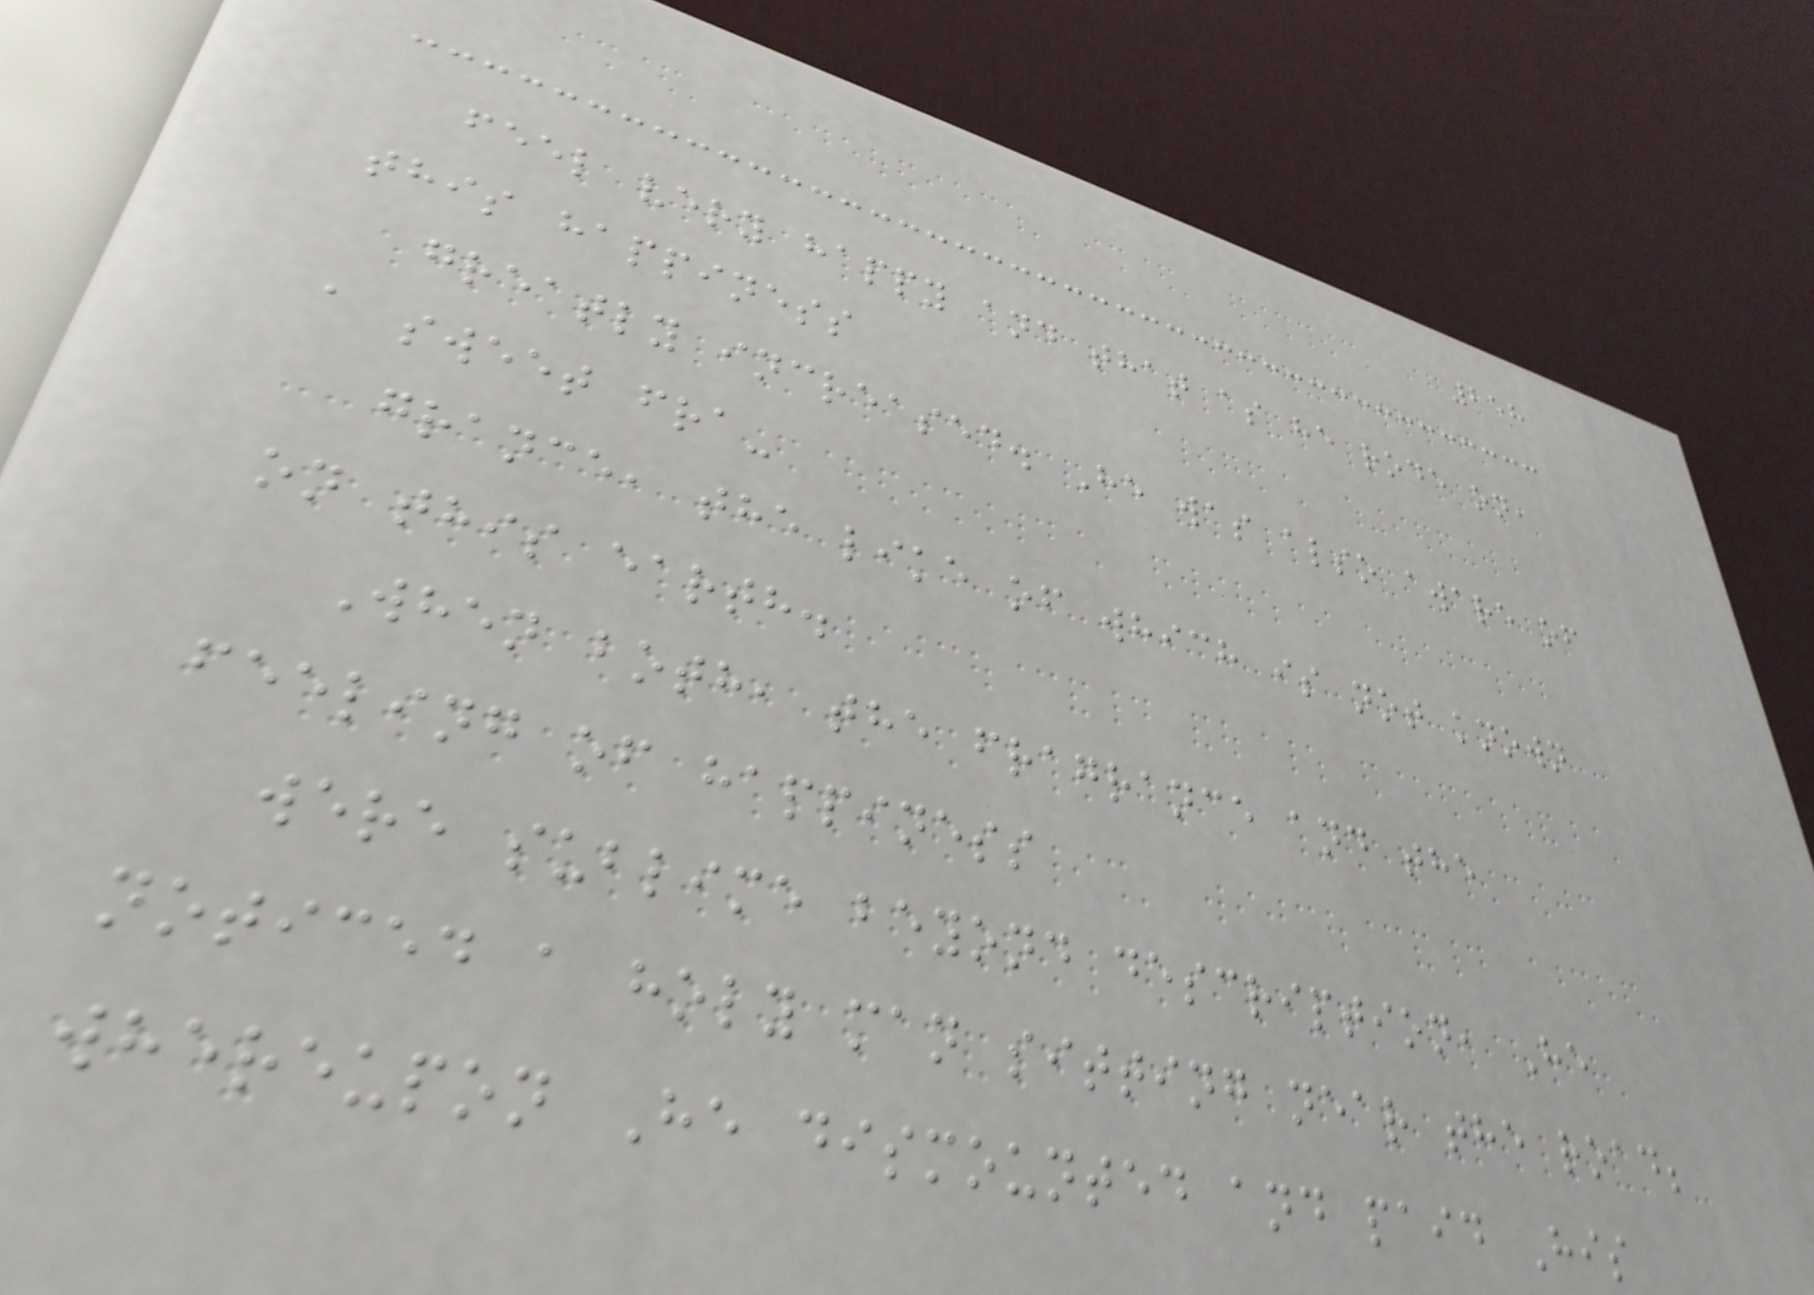258
feel very happy and that as he rode on,
this happiness
greatly increased. He was also aware of
a sweet fra-
grance, the like of which is not known
on this earth.
When both, the fragrance and the
feeling of happiness
were sublime beyond description, He
noticed a holy man sitting near the road;
whereupon He dismounted and paid His
